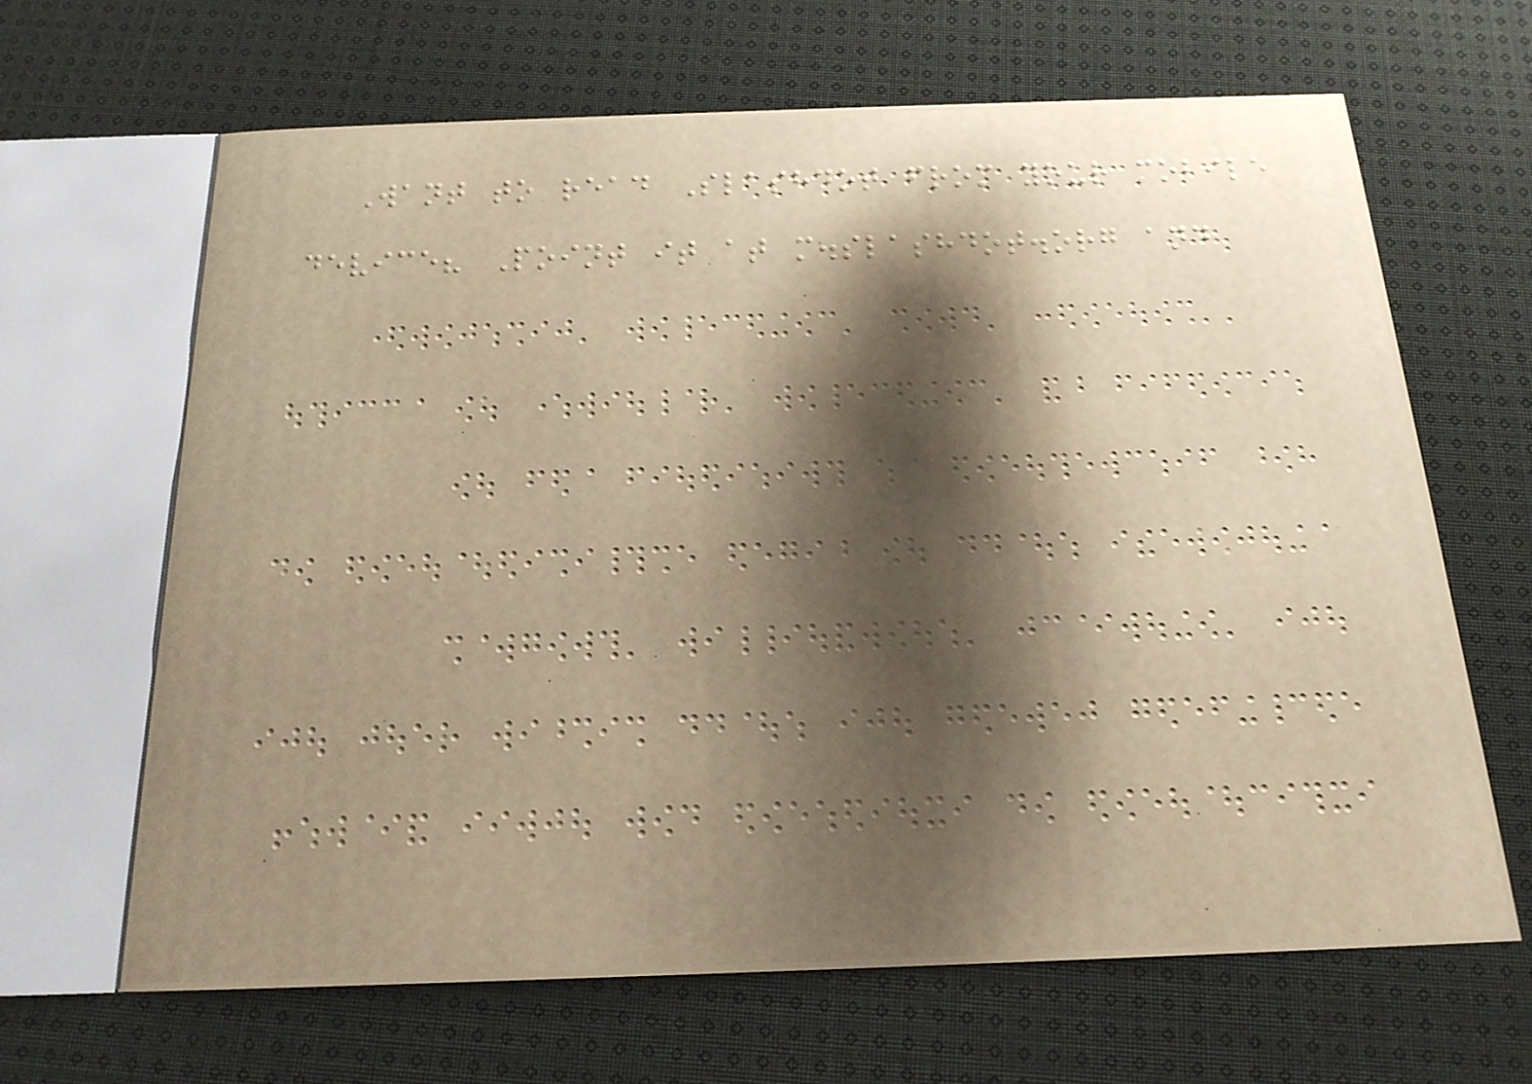Want to read Slashdot from your mobile
device? Point it at m.slashdot.org and
